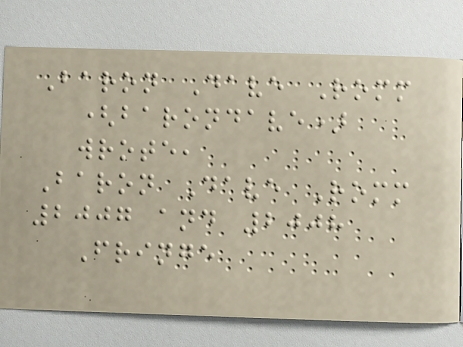Baron Dave Romm
(barondave)
wrote,
Baron Dave Romm
2007 and 2008
Fringe
